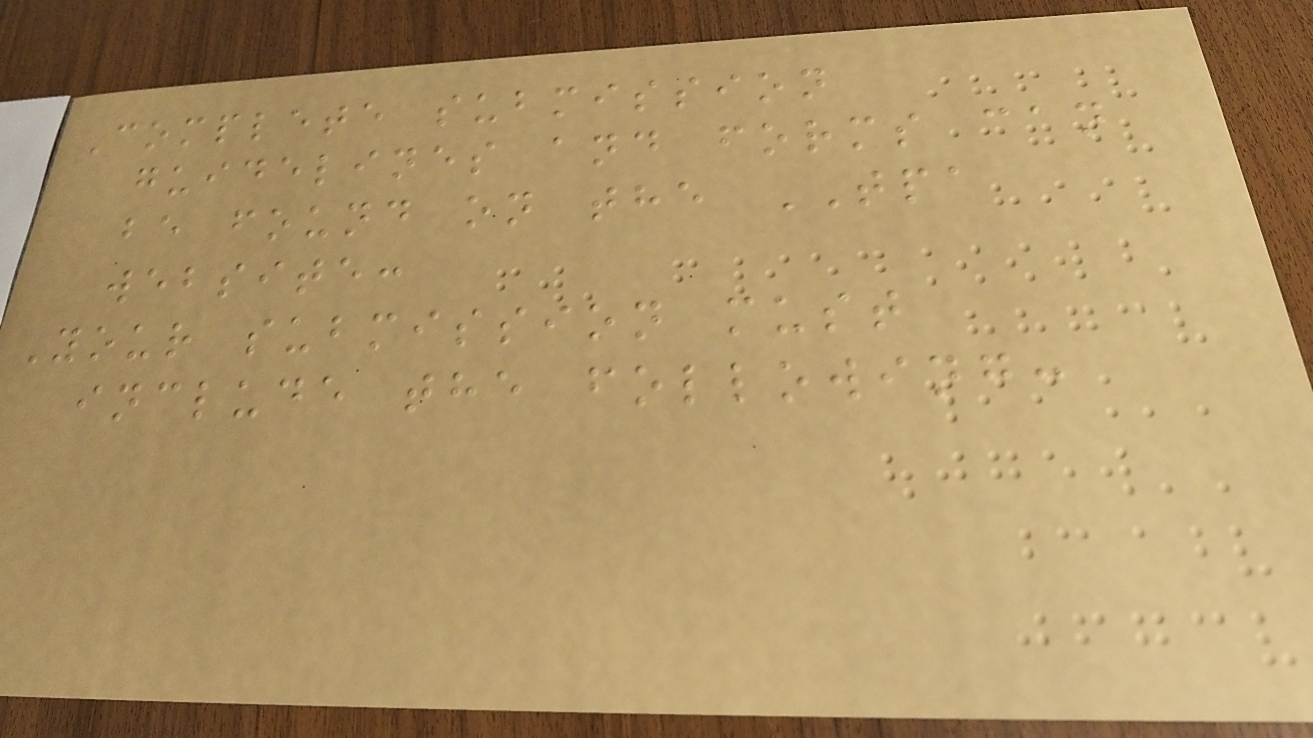Complete submission
guidelines and forms can
be found on the TPA
website:
Your submission must
include the following:
